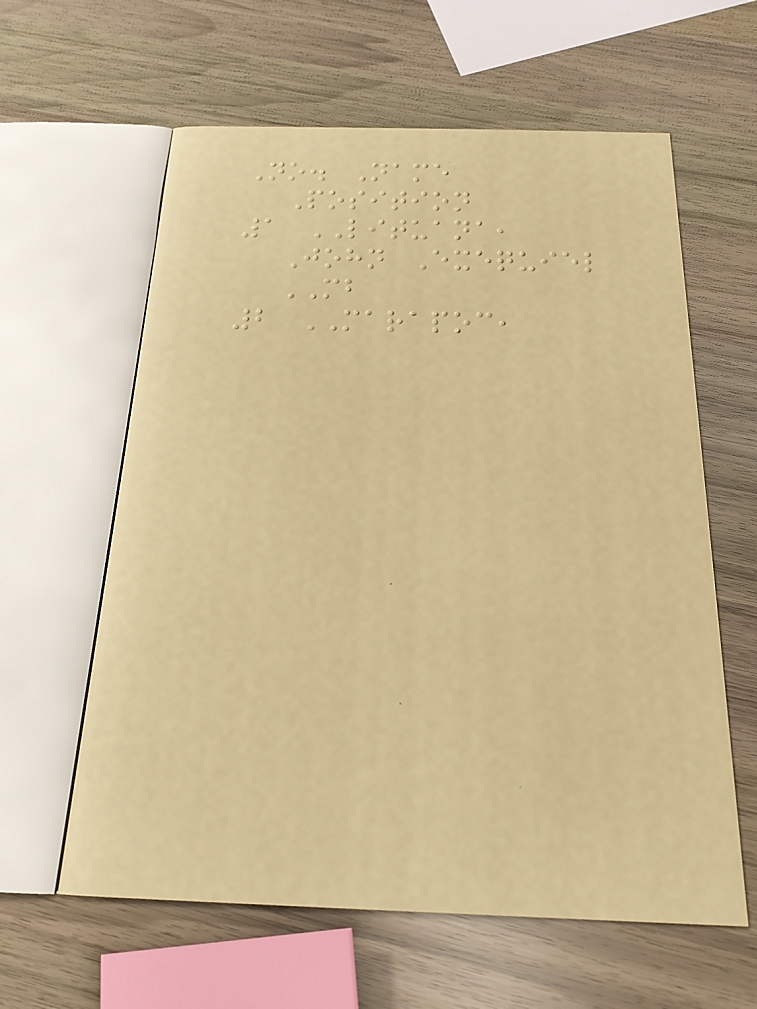No. Name
Position
1 LITUANA,
John Exequiel
MB
2 MARAPOC,
